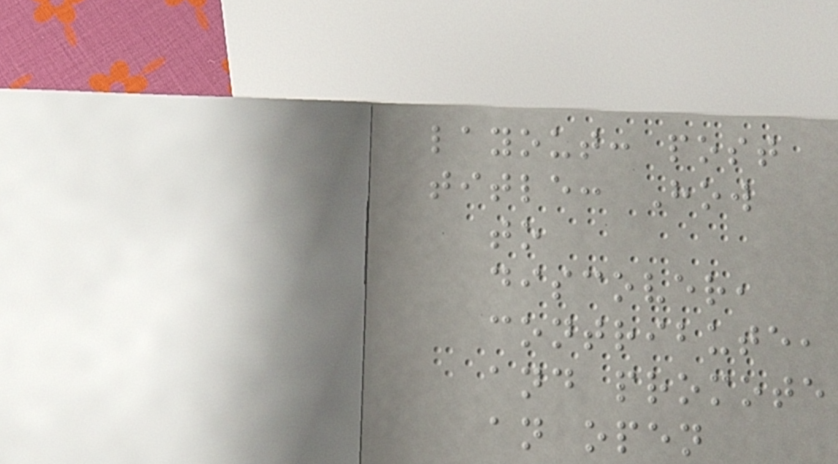layout: post
title: How
to
discover,
contribute,
and promote
an open
